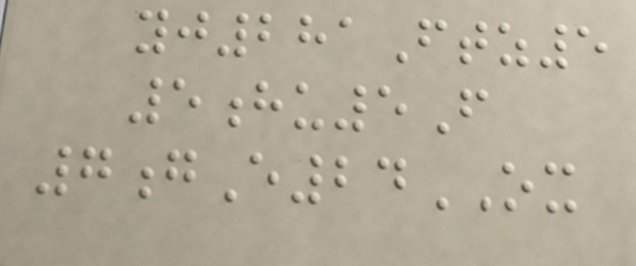yj281Ftz5
5hu5F
7gE24OX
